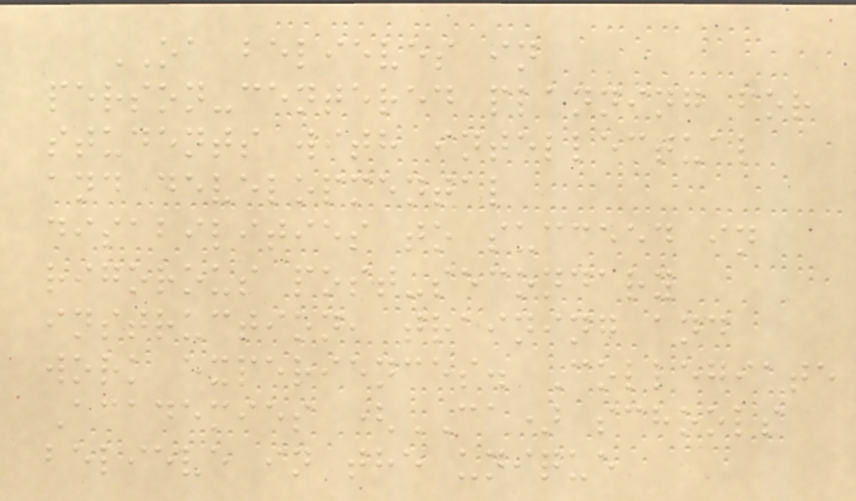OA believes in
person-centered planning for
students with intellectual
and developmental
disabilities to succeed in
rigorous post-secondary
instruction, training and
work experiences. Collegiate
Academies (CA) schools
believe in the unique
